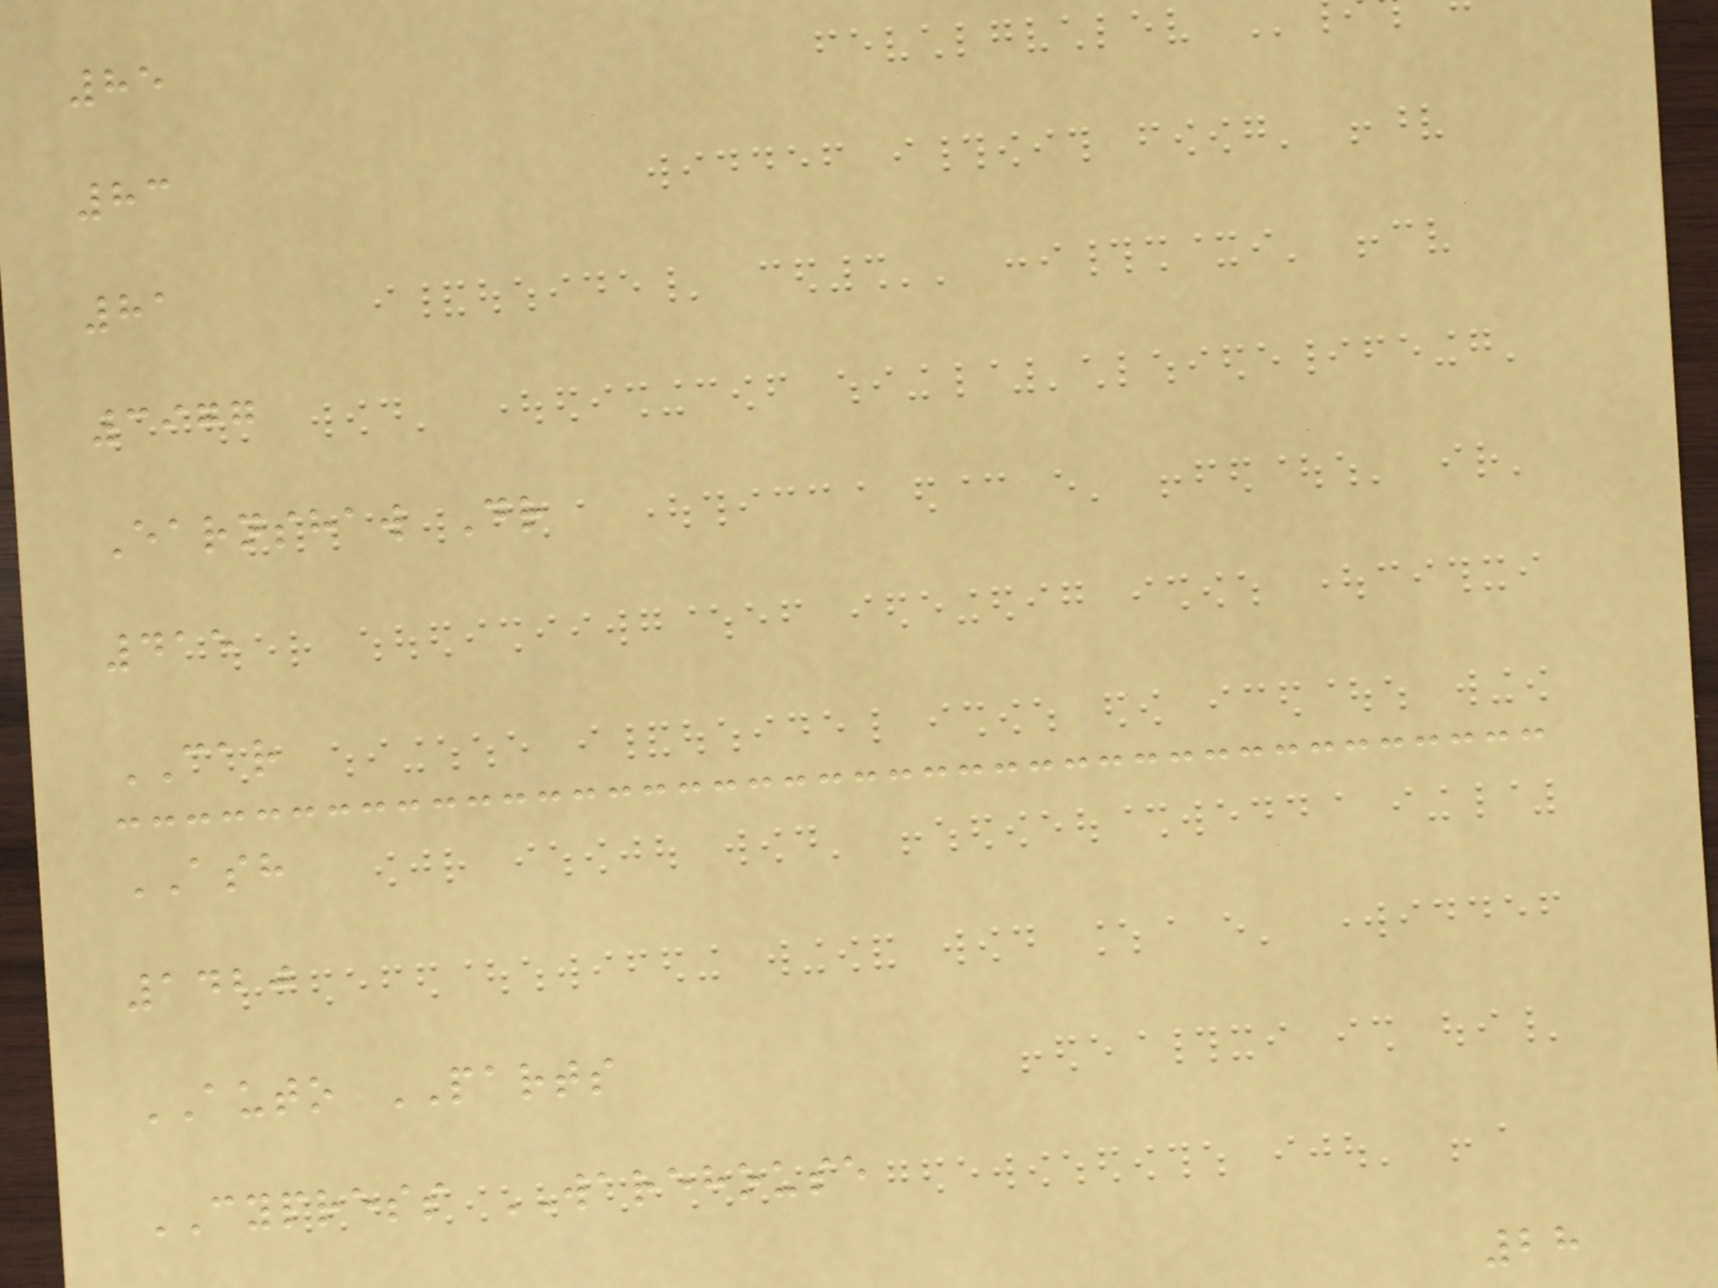85
83
81
3977
Earnshaw Dr
415
CAR
ASH
1420
AUTO PARTS
CYPRESS WAREHOUSE
28
